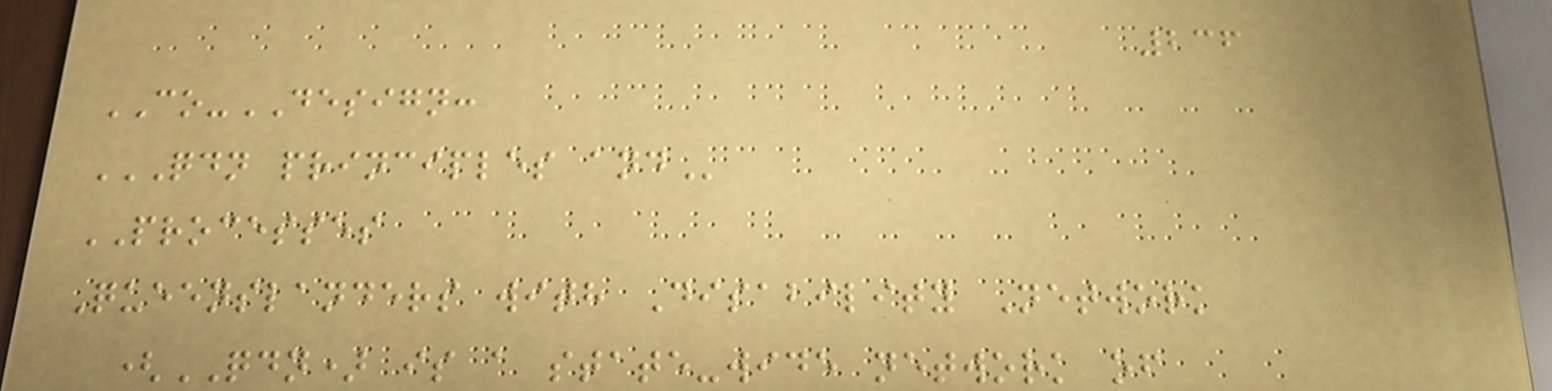236
CO-DESIGN:
QDN PRINCIPLES AND
PROCESSES
Queenslanders with Disability Network
(QDN) is a state-wide network of
